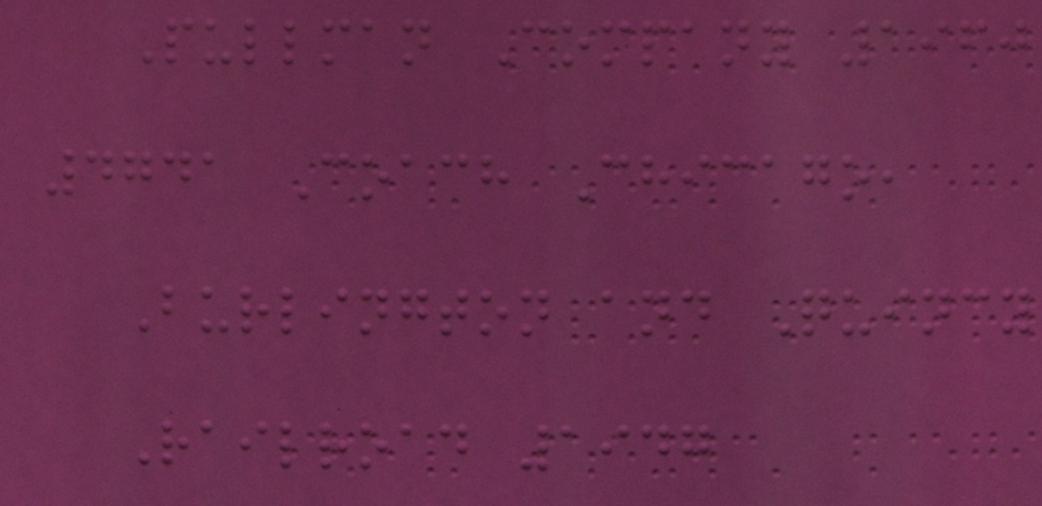Pullman Company 1960
4741 Coach Chicago,
Burlington and Quincy
Railroad 1947
